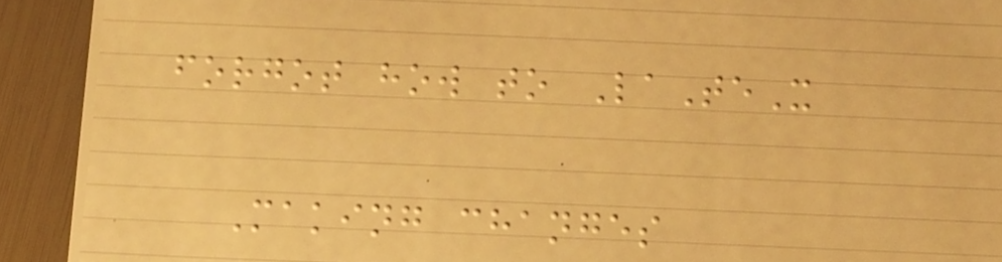forgot how to LaTeX
Making changes
